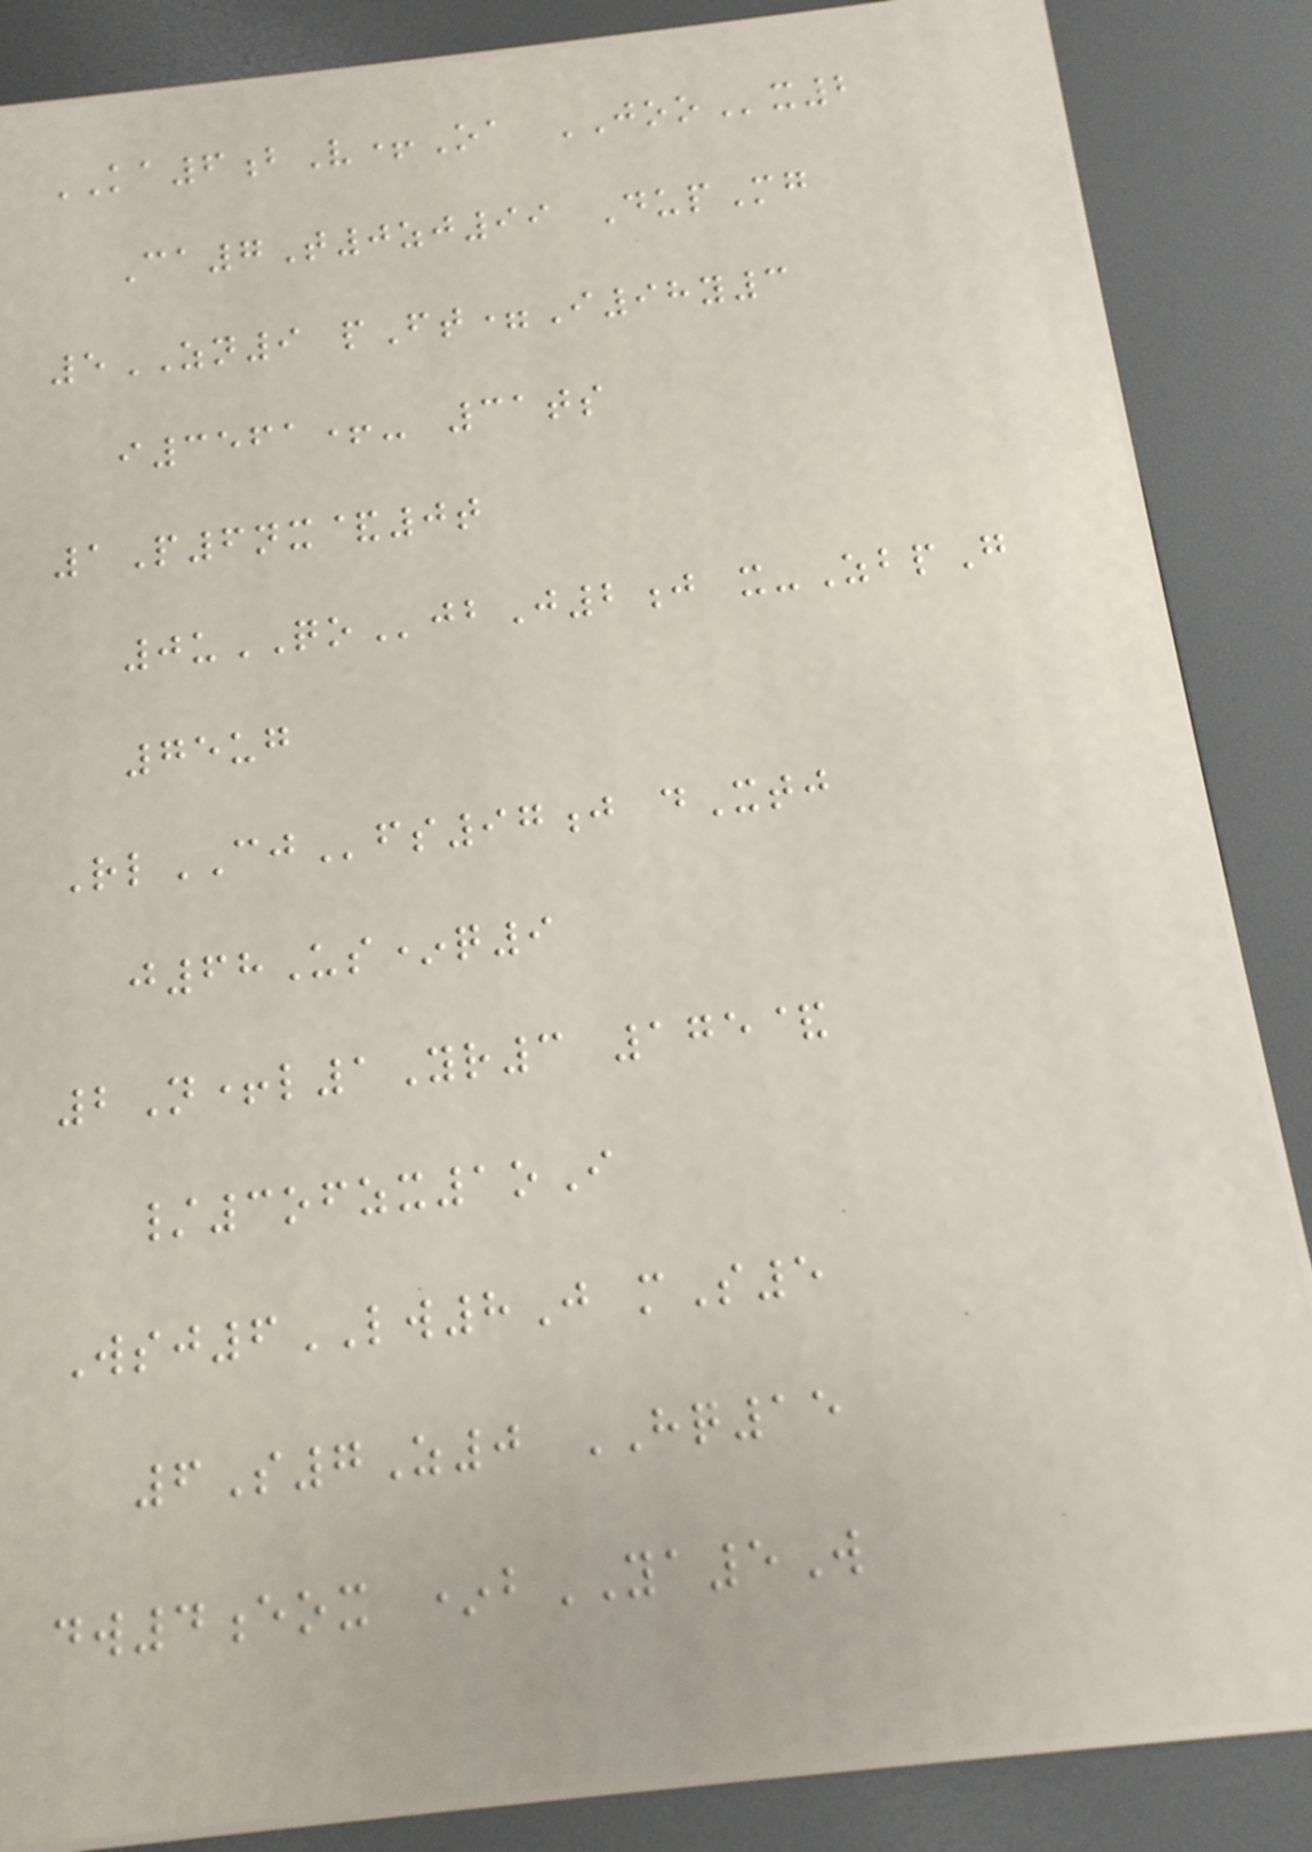KA6bV+Oa JOOx2
Ca7T0zj99 DupMg
5ZN9 pFt=I98y3
i3561+- 31ts
1P6nx&0t
0uQOjbJ2j x-ZbpG
75ug
RlCJfs97j dXtj
j68Us*q9
2N+l1Yr3 175&
/3ofzx1oI
Wsj6LW8J mS5
6S7Z0 HQ15
dw4eox *bYA5W
